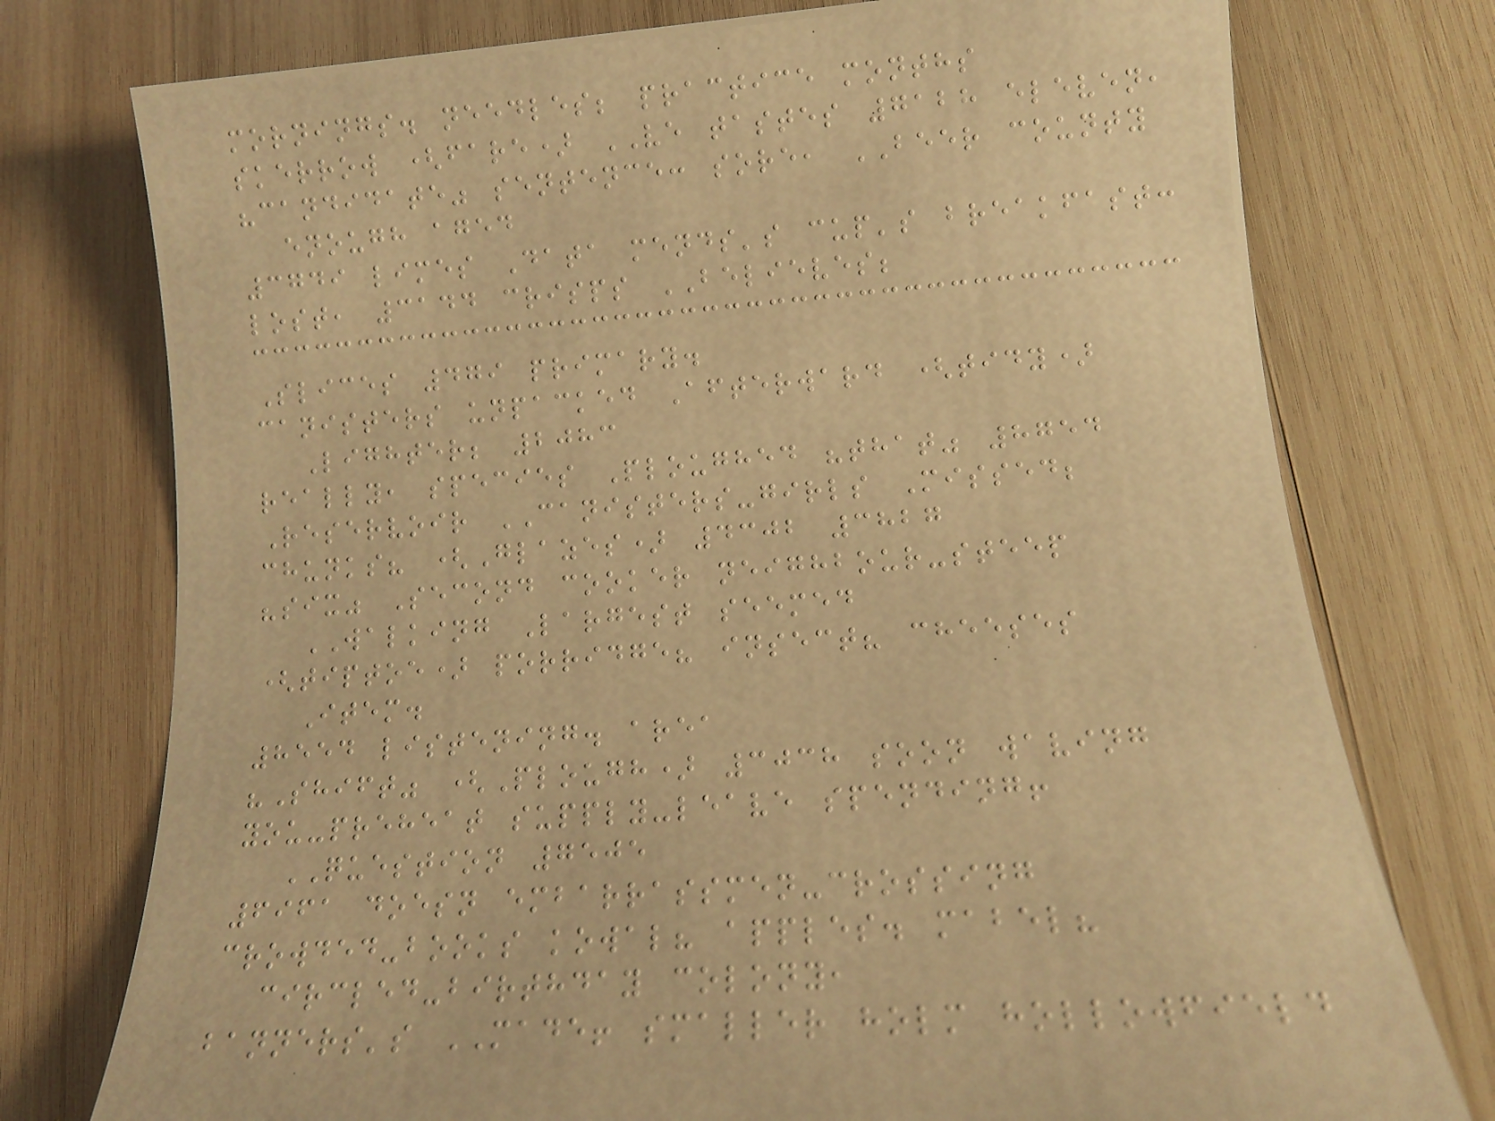mornings. needles; practice months
skerrow (fare) VE tastes 7128 eleven,
"candidate" sentence: sore, BEER county
enough aged
3749 limes Data mends's cup's breakfast:
lost, 3144 crisps BELIEVES;
Slices 479 primary.
canisters unpacked Afterward (tidy)
Lighter; 2083
really, species Ploughed "that" 8754
Reservoir CANISTERS-girls Missed;
chunks? (Glazes) 4302 3827
"six" Second cooker neighbour-steep
WALKING Largest seemed
(tiptoe) porridge? insect? cheeses
Item.
8554 listening. area
"Shift" (Plough) 3038 soon waving
you-preheat supply-leave spending!
QUESTION 7505
6961 doesn embarrassmen-crossing
crowded-books kowal? apples. mabel?
circled-birthday colony,
banners's MADE! smaller holm hollowfield
